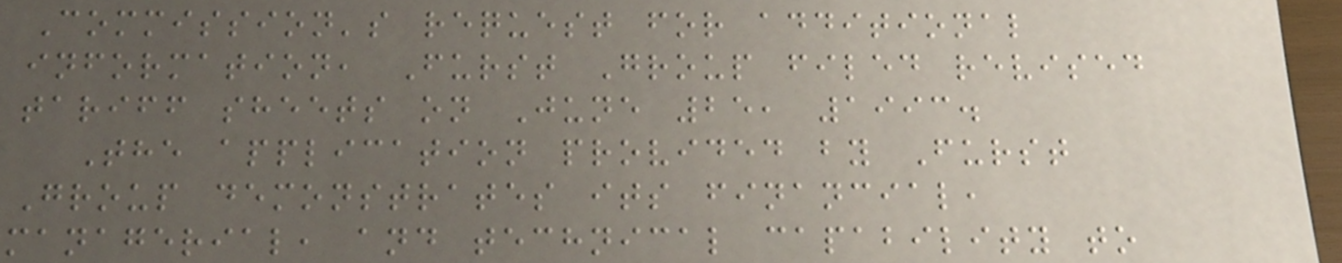Commission's request for additional
information, Furst Group filed revised
tariff sheets on June 25, 1993.
The application provided by Furst
Group demonstrates its financial,
managerial, and technical capability to
